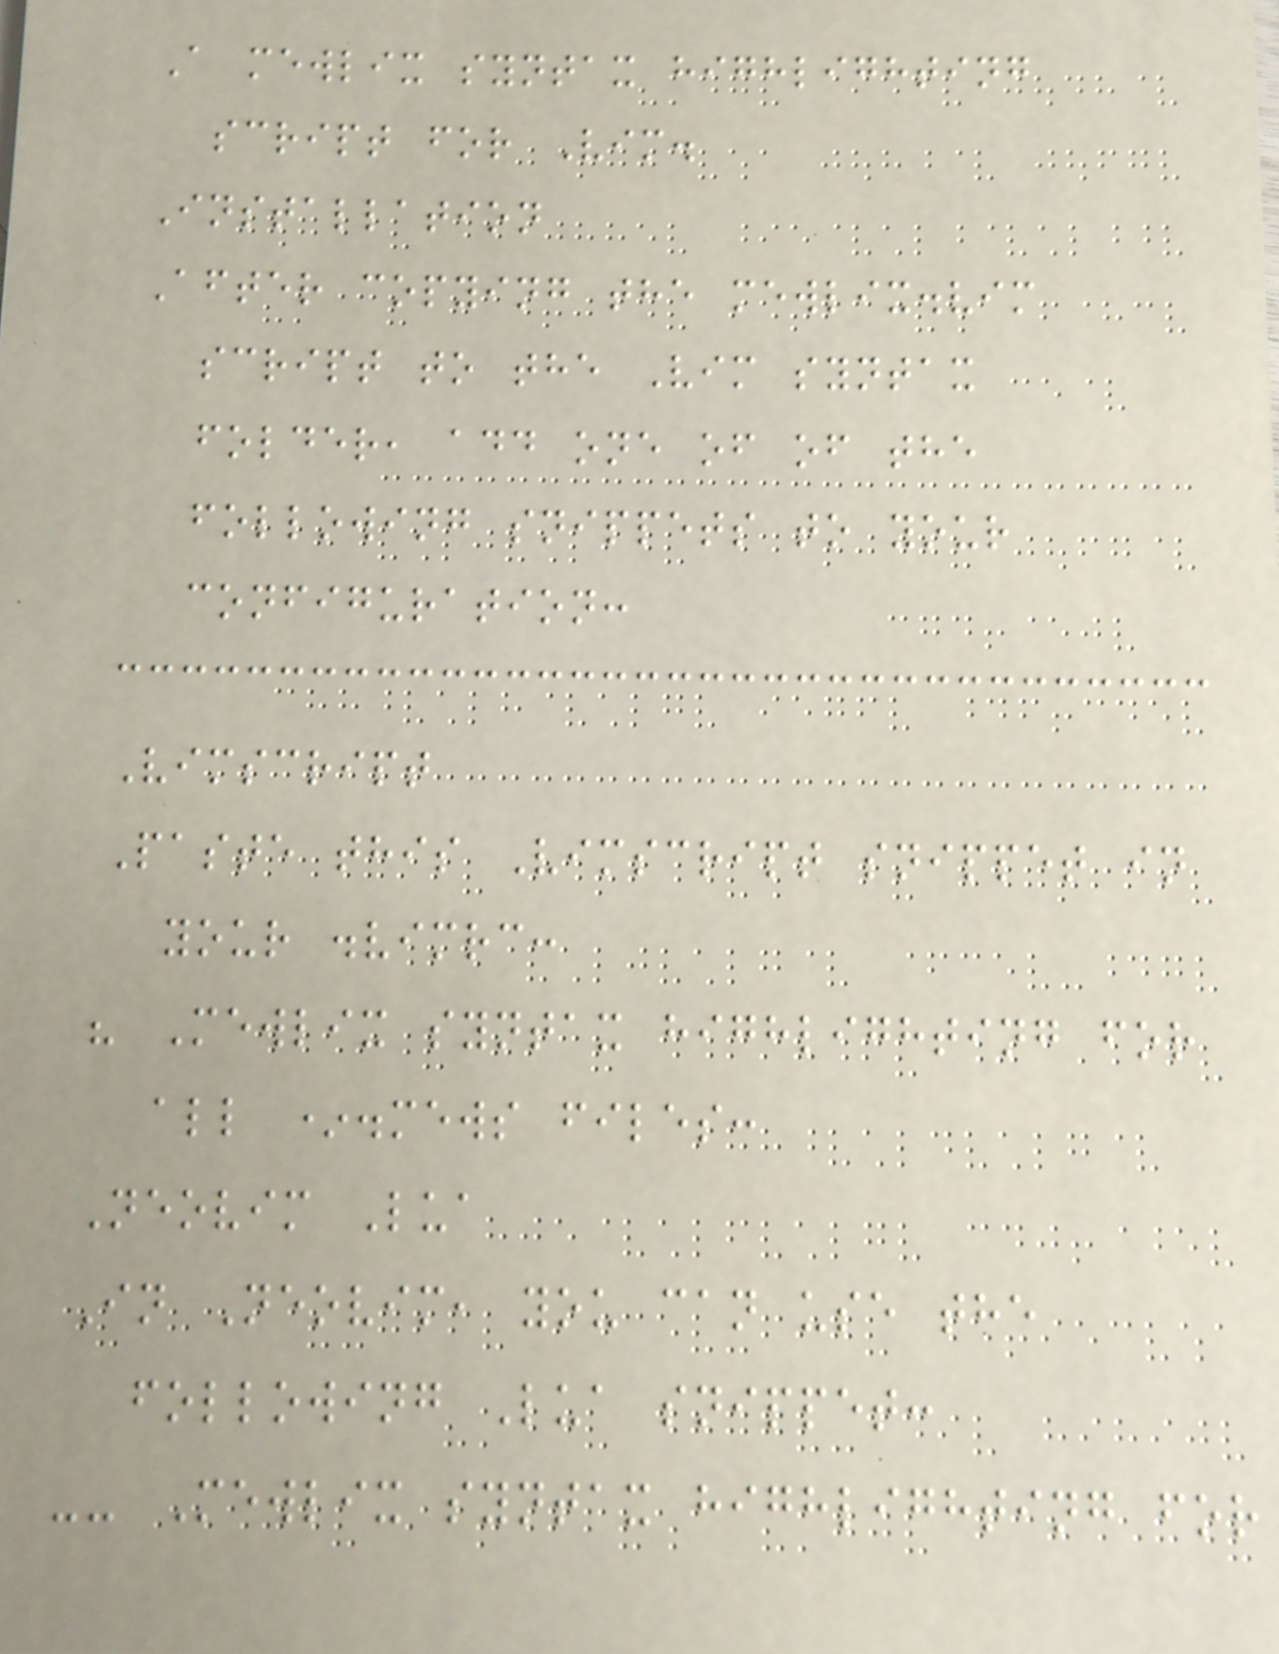A mewlix syntax highlighting
script for Vim.
Installation
After copying the mewlix.vim
script to the Vim syntax
folder, add one of of the
following snippets to your
configuration:
Vimscript
Paste this Vimscript snippet in
your .vimrc:
" Mewlix syntax highlighting for
all *.mews files:
Neovim Lua
In Neovim, you can use the
following Lua snippet:
-- Mewlix syntax highlighting for
